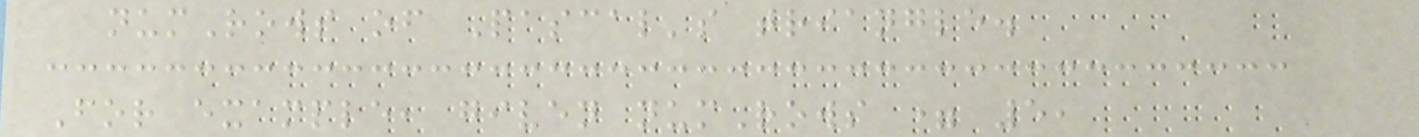numRows of Pascal's triangle.
For example, given numRows = 5,
